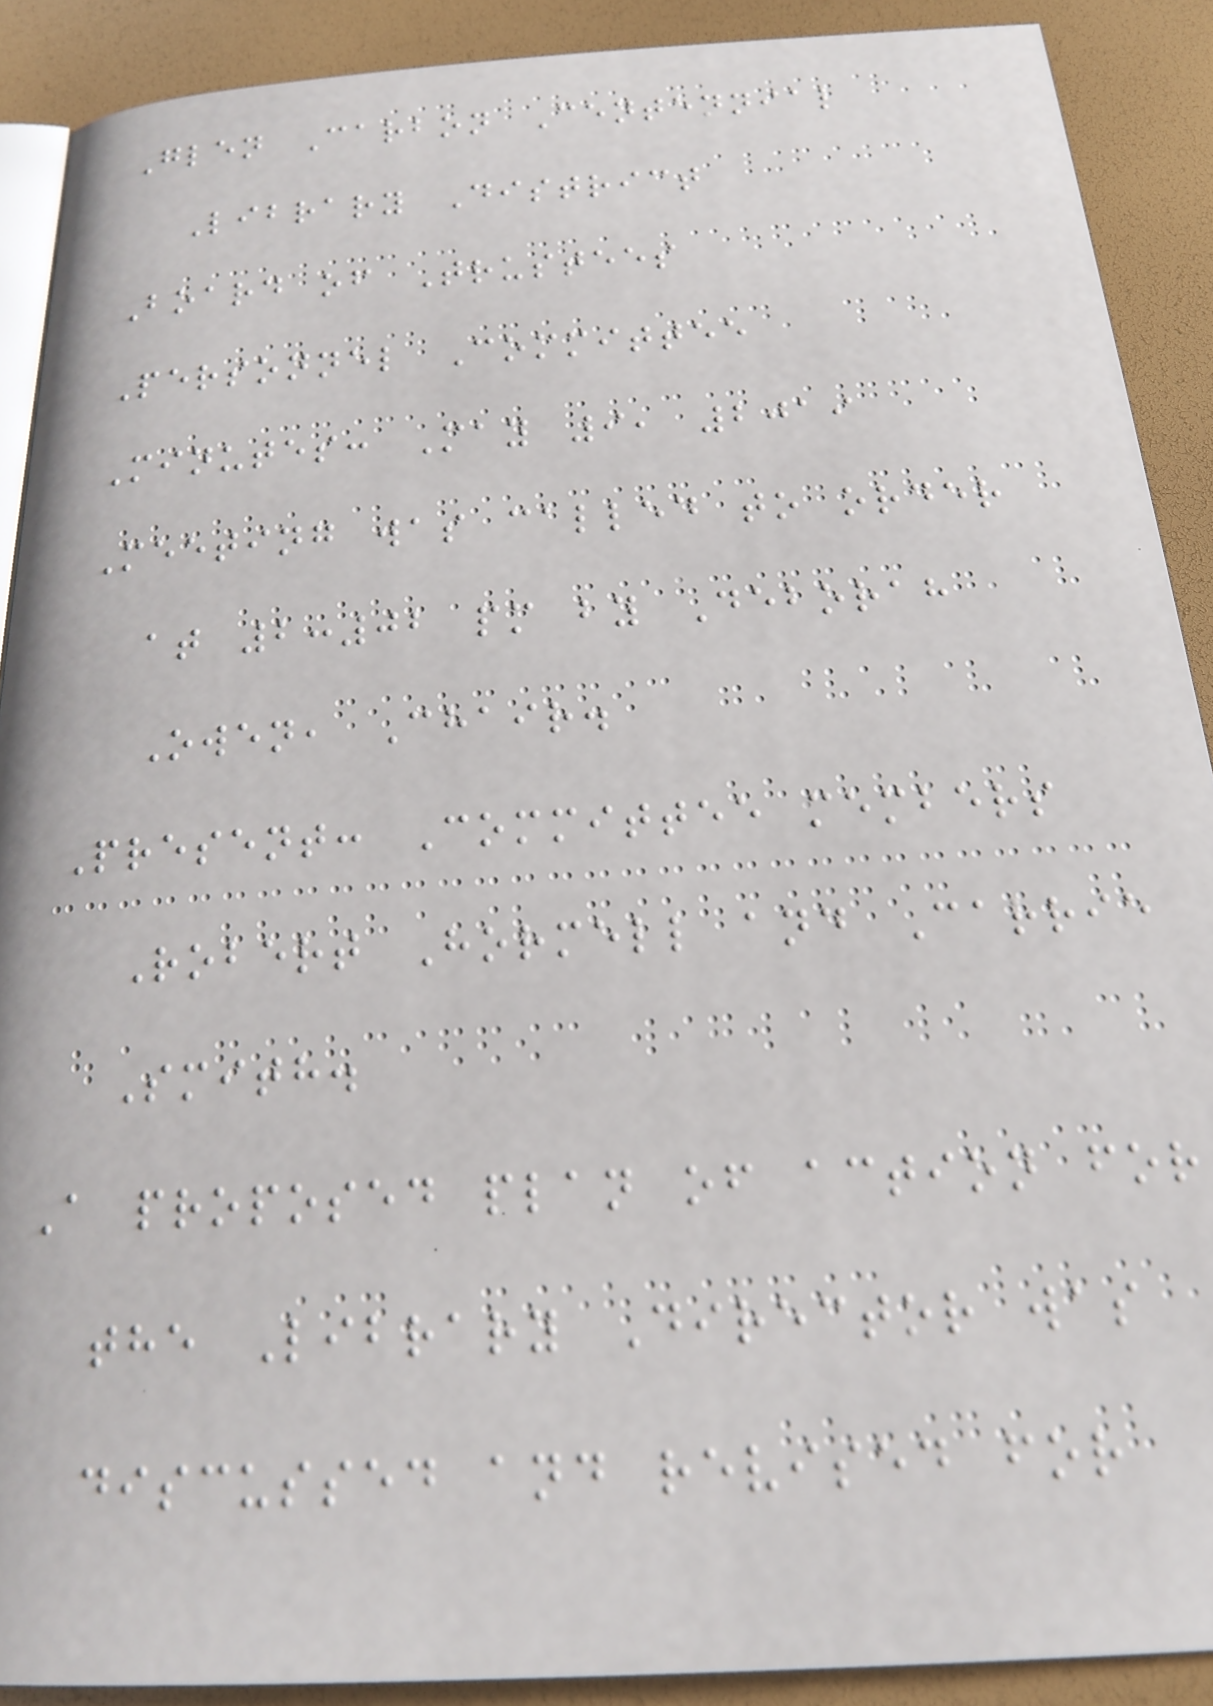Glen Carbon Centennial
Library District
Board of Trustees
Personnel Committee
Minutes: May 9, 2019
Meeting was called to order
at 2:02 pm by Deborah
Owen, Chair.
Present: Committee members
Robert Hormell and Carrie
Smith.
A proposed plan of action for
the Library Director was
discussed and revised for
